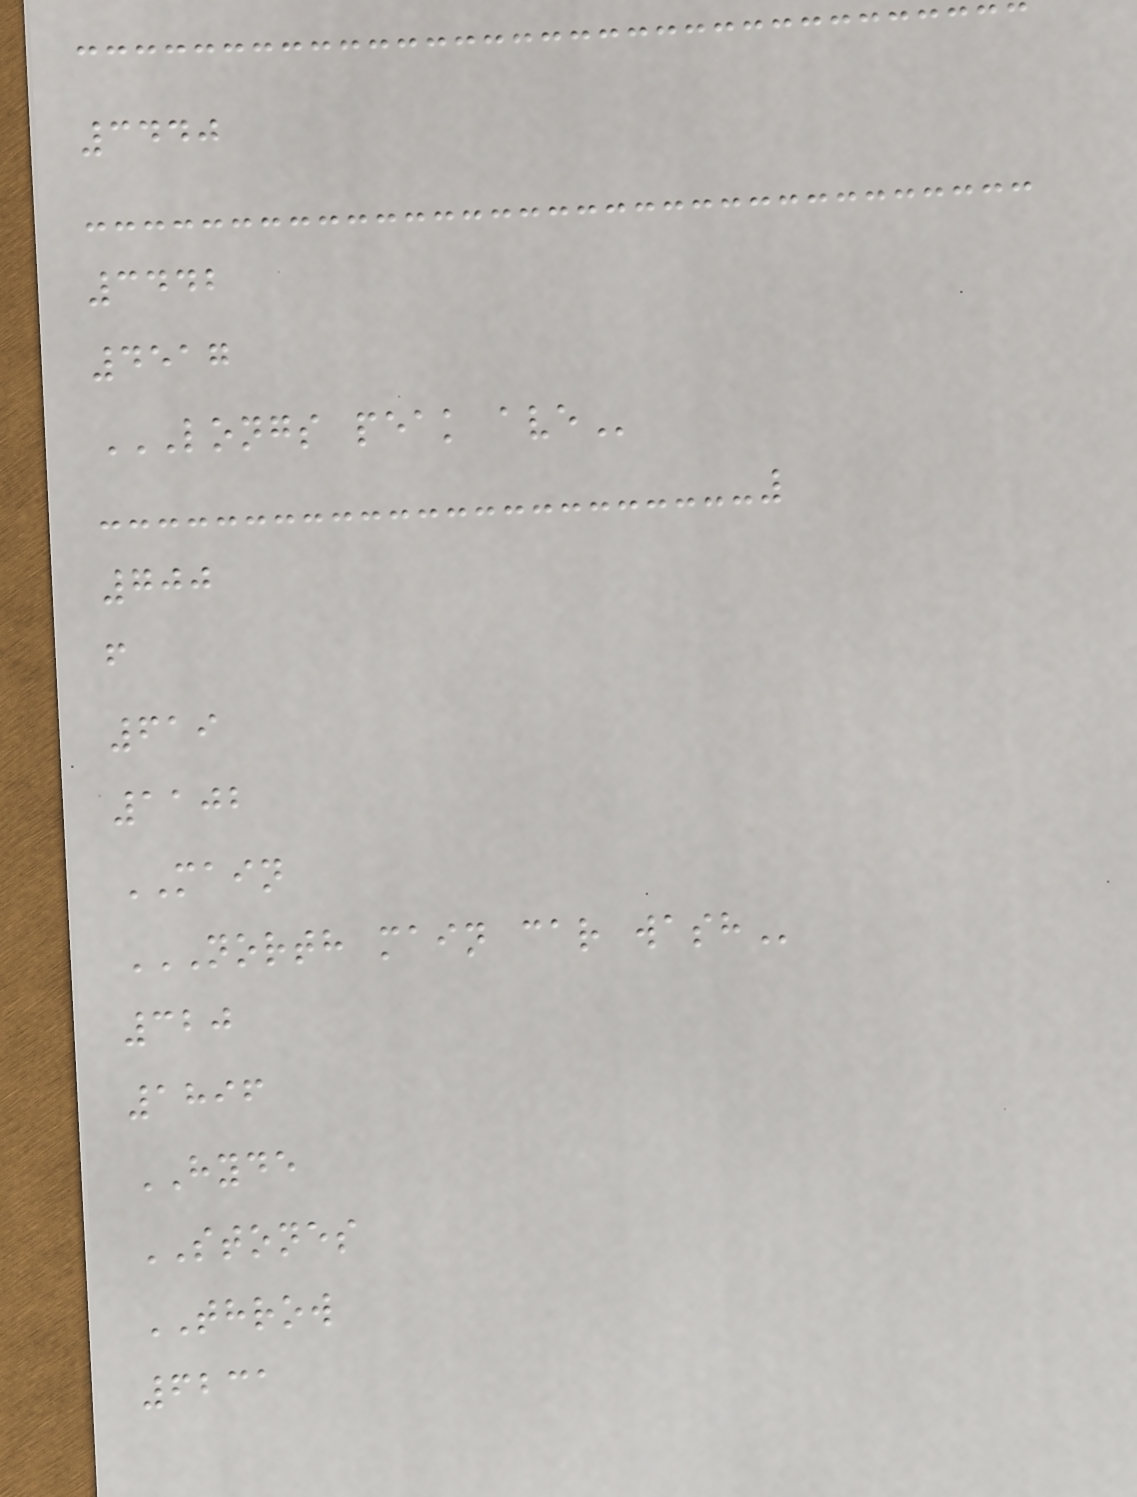3440
3442
4517
LONGS PEAK AVE
700
f
619
1102
MAIN
NORTH MAIN CAR WASH
320
1896
HYDE
STONES
THROW
6231
